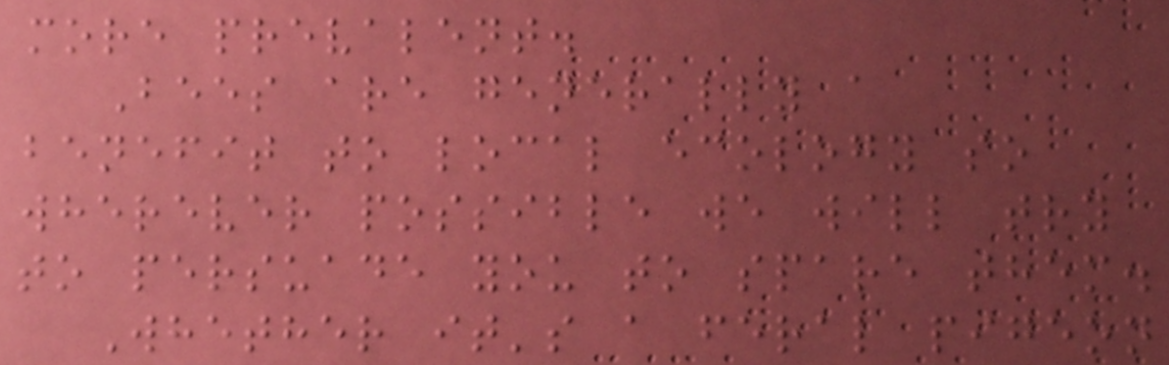more prevalent.
Bees are generally a
benefit to local ecology so
wherever possible we will try
to persuade you to spare them.
Whether it's a feral pigeon
